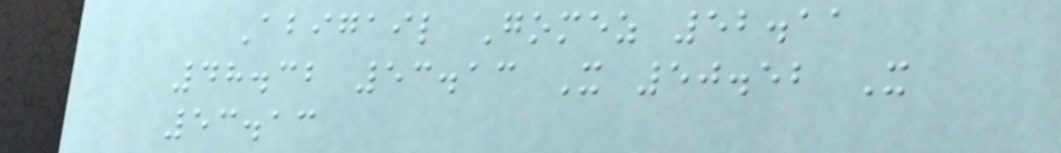Abigail Gomez 52.11
48.32 53.13 X 50.52 X
53.13
